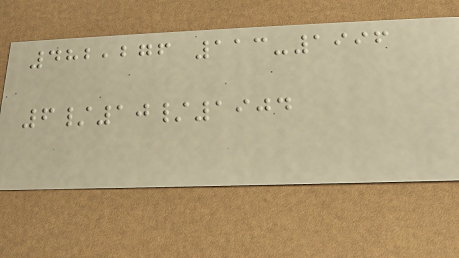482,276 113-1996
6/10/1904
